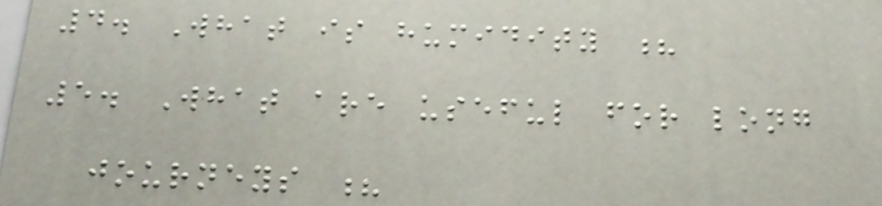4. What is humidity ?
5. What are useful for long
journeys ?
